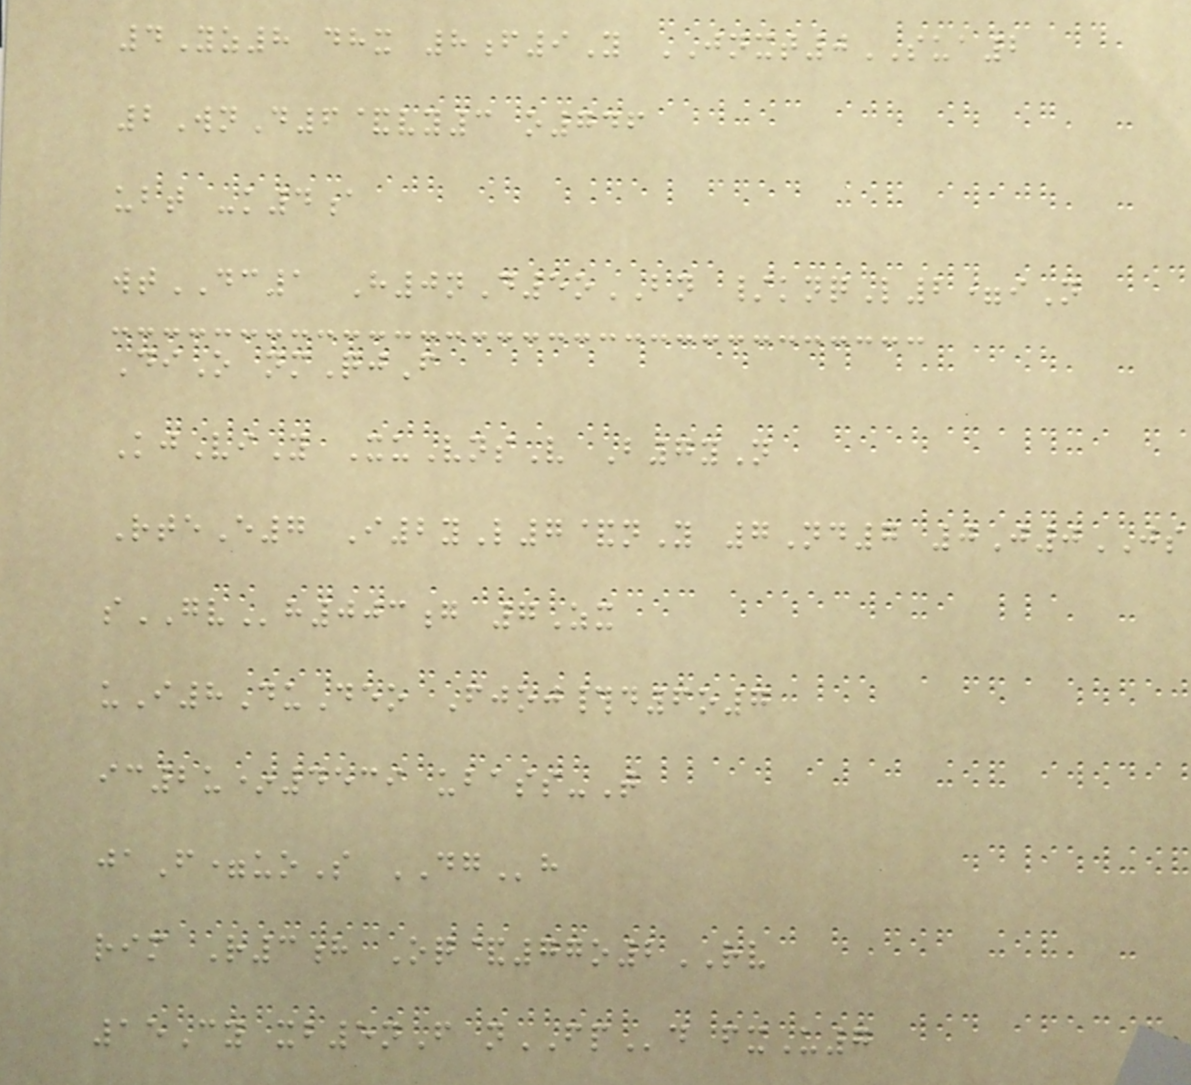4Yz8 dhx 8f9Y JNXT0SUA2
2WnD6&vy3 o746
ubt -k4a
wtDC1 H0nD5oBN /knqL2=iN
DiO nmQjF
KjViY XuVnsV B7yN
RteE7 I2yL7&nY 7Nd7 0J0JS
sGVh003g 7Zx
uI8DuDeo Fjoj#d6o7
ic2u*4539 ubass-T
jaF=uoS DGh
rim R3h Oq&77o2RV
15Cy xb5nF nFPd fxU7
